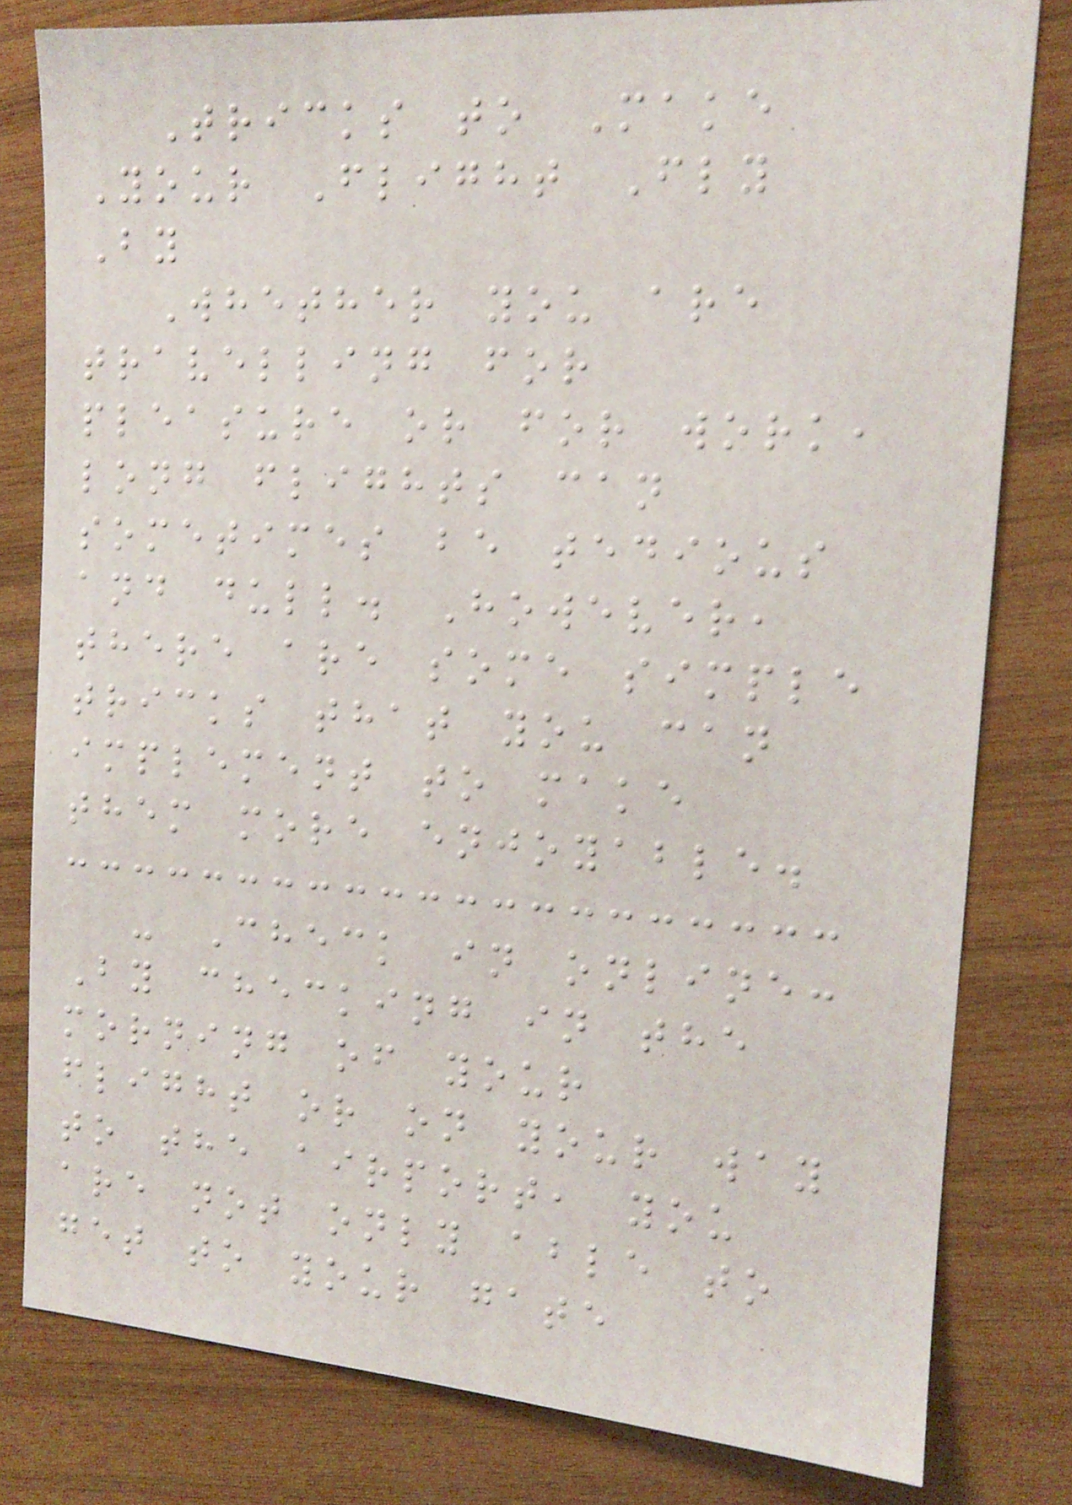Tricks to Make
Your Flight Fly
By
Whether you are
travelling for
pleasure or for work,
long flights can
sometimes be tedious
and dull. However,
there are some simple
tricks that you can
implement to make
them more enjoyable.
- Check in online:
By checking in the
morning of your
flight or on your way
to the airport, you
are not only able to
get to your gate
